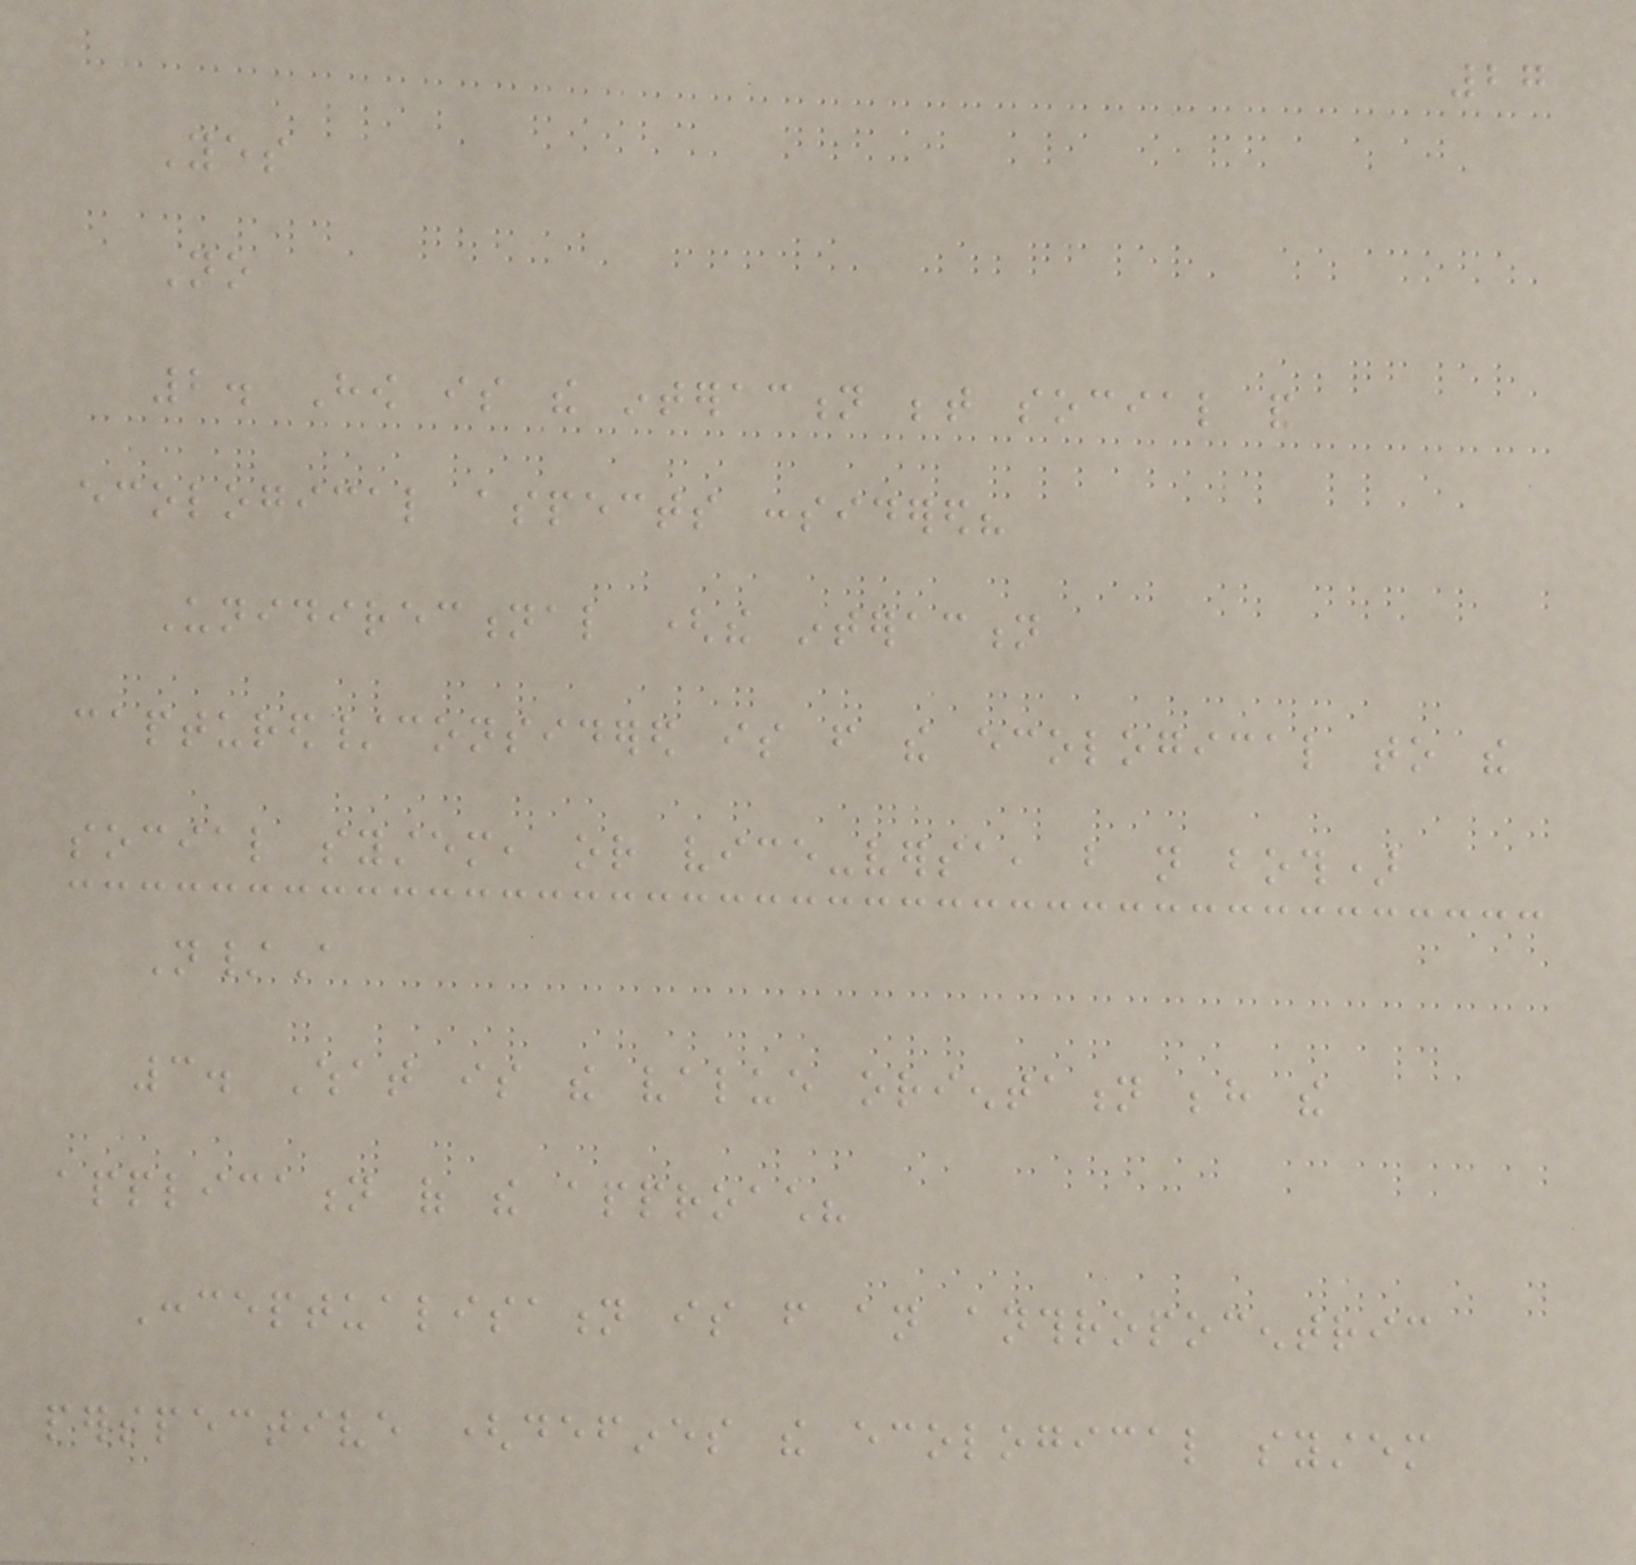27
Yes
No
2. How is the interaction between social and
ecological aspects considered?
Unidirectional (the interaction
captured/considered is from the ecological to the
social system, or vice-versa, but not both)
N/A
3. What is the value orientation behind the
application of the approach?
Conceptualisation is from an anthropocentric
perspective (defines the ecological system
